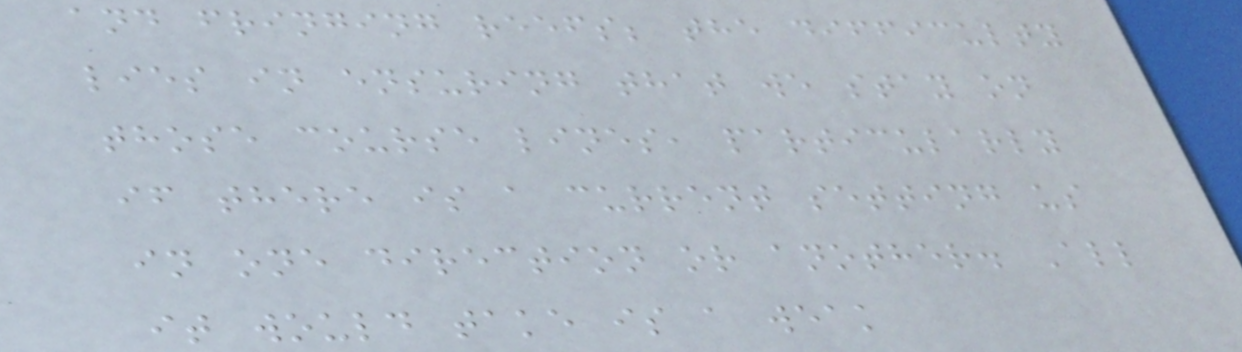and fringing reefs; the difficulty
lies in ensuring that we stay on
those course lines, particularly
if there is a current setting us
in one direction or another. All
it would take is a weak
